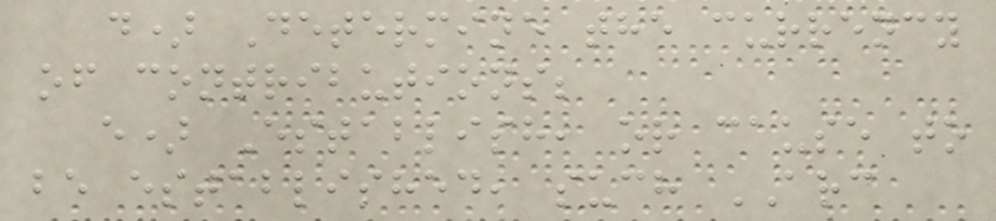d) Determine the currency
of contributions;
e) Establish, or cause to
be established, such ARC
